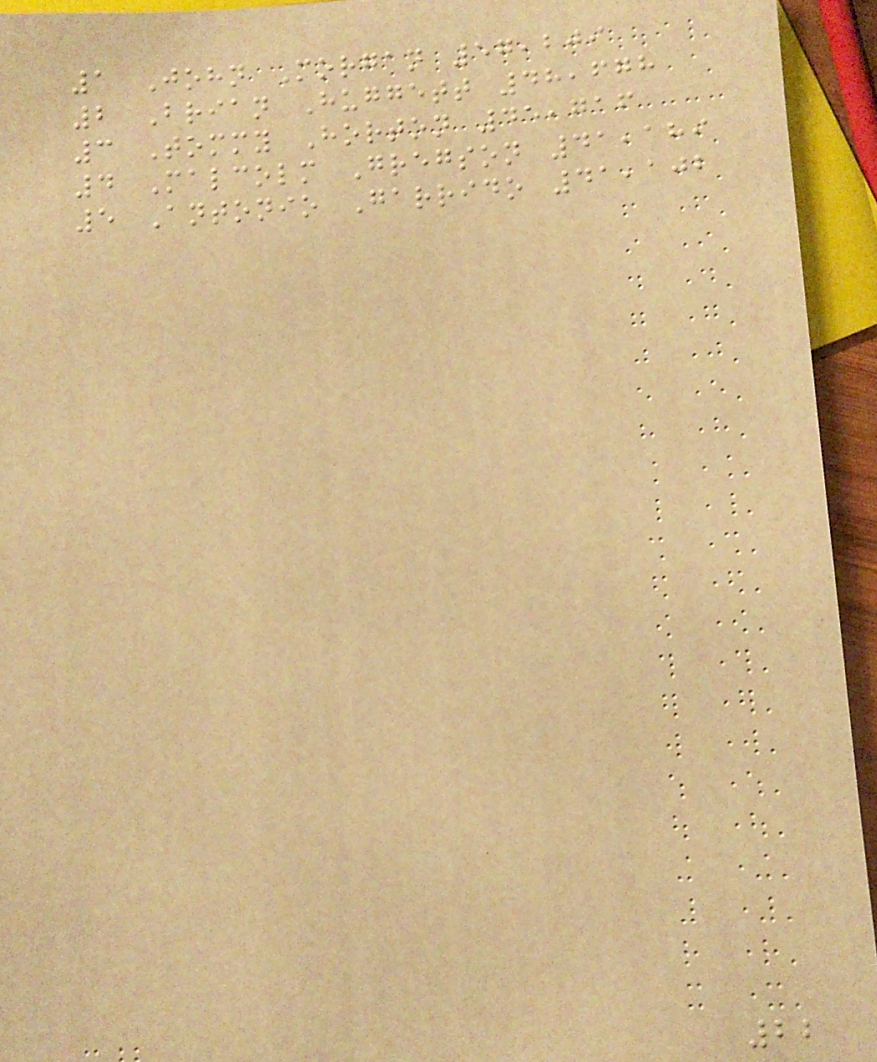1 John Morgan 57,209
2 Brian Huggett 48,678
3 Tommy Horton 45,716
4 Malcolm Gregson 41,189
5 Antonio Garrido 41,102
22
